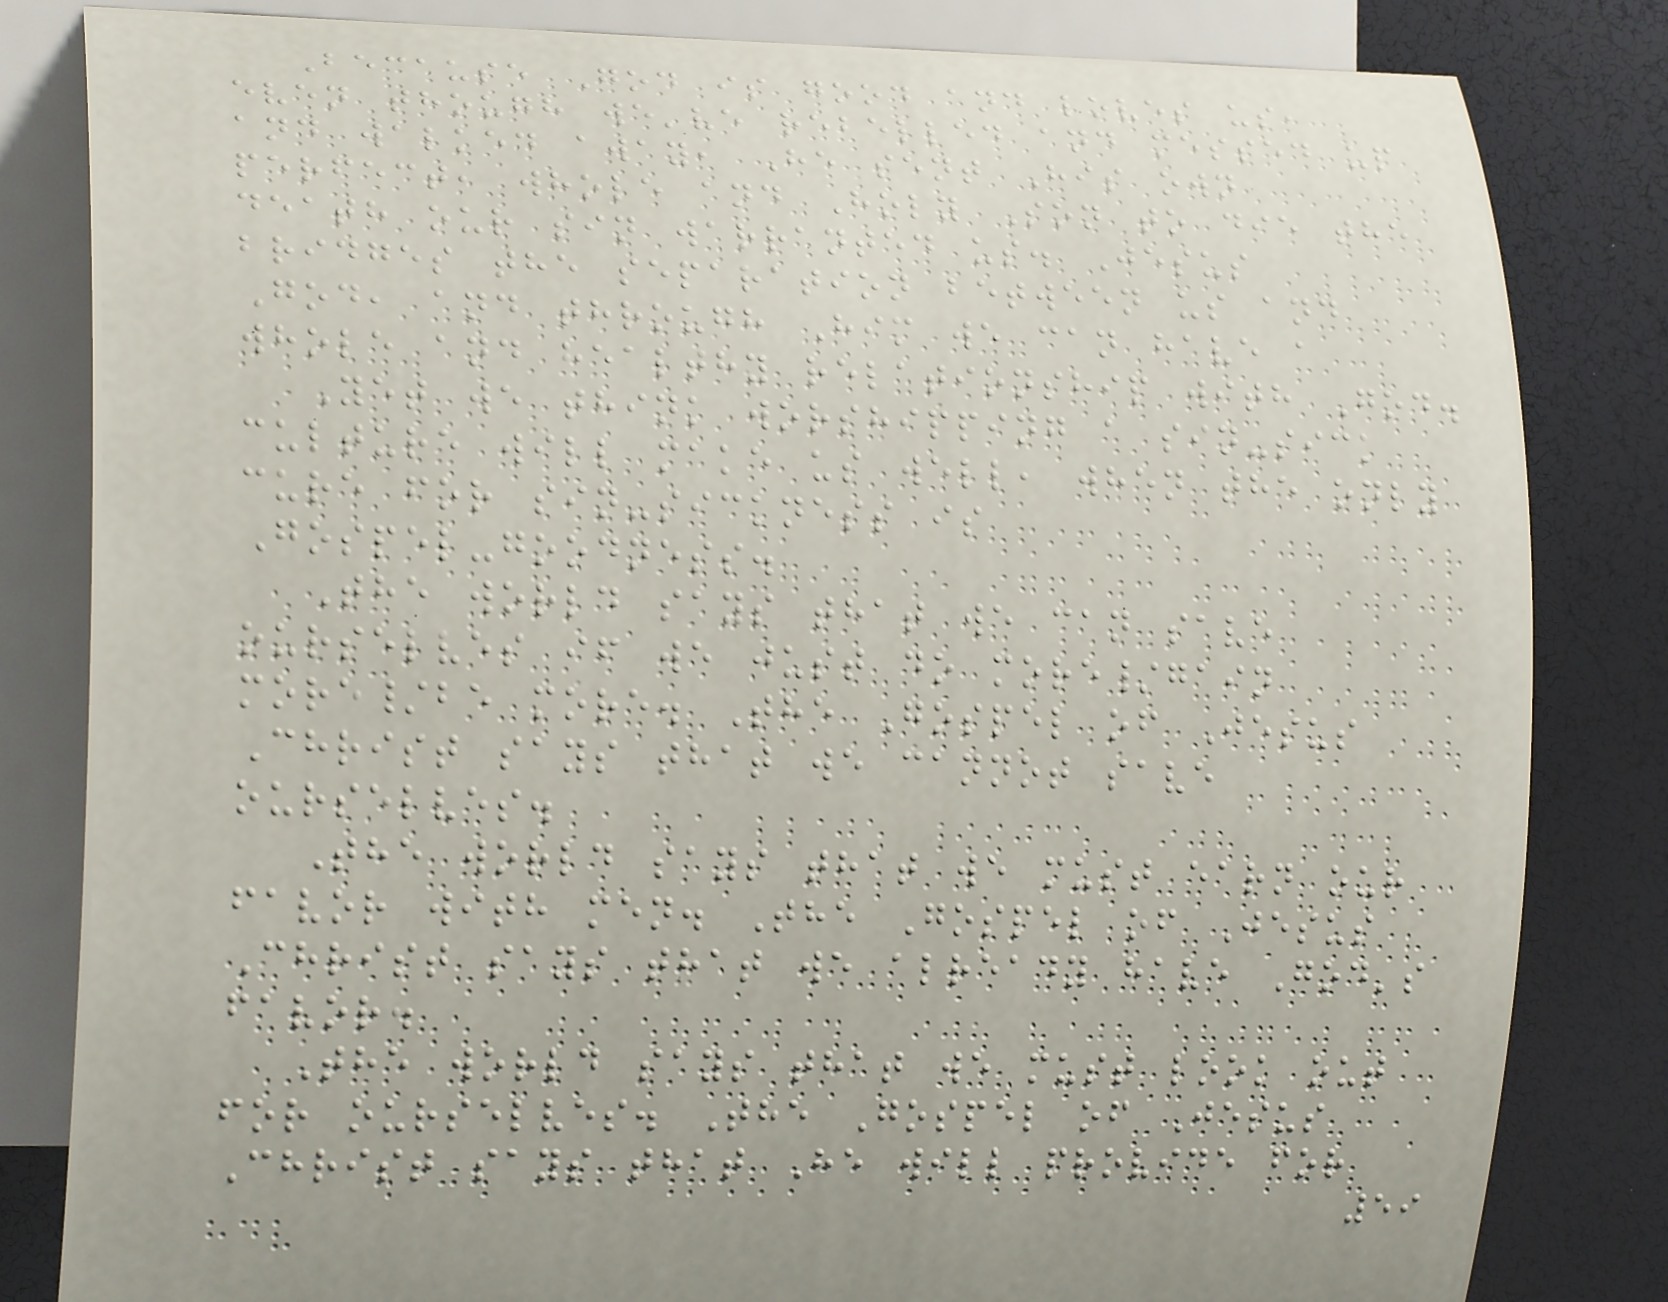Because God is good and loves us,
even though we've rebelled and messed up
and walked away, He sent His own
perfect, whole and Holy Son to die the
death our sin warranted us. Jesus
bridges the separation between us and
God, and through Him we can have a
whole and healthy relationship with God.
Yet we think worshipping a sin-sick
culture will make us well, when the only
cure for sin-sickness is
Gospel-goodness.
The world says that we can save
ourselves if we just do more/gain
more/be more. The Gospel of Jesus
Christ says that we cannot save
ourselves.
The world says that we must earn our
favor with men. The Gospel of Jesus
Christ says that we already have God's
favor.
The world says that we must look out
for ourselves. The Gospel of Jesus
Christ says that He will provide for
59
